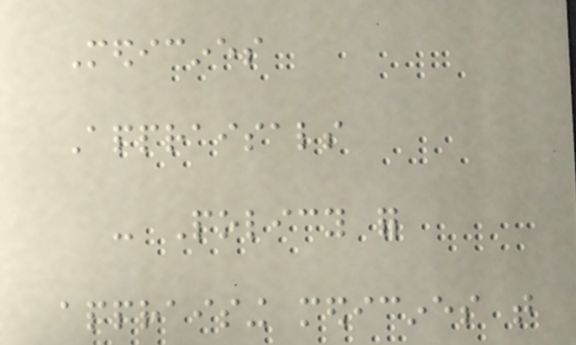Medicines
Appraisals
- Policy for
appraising medicines that
